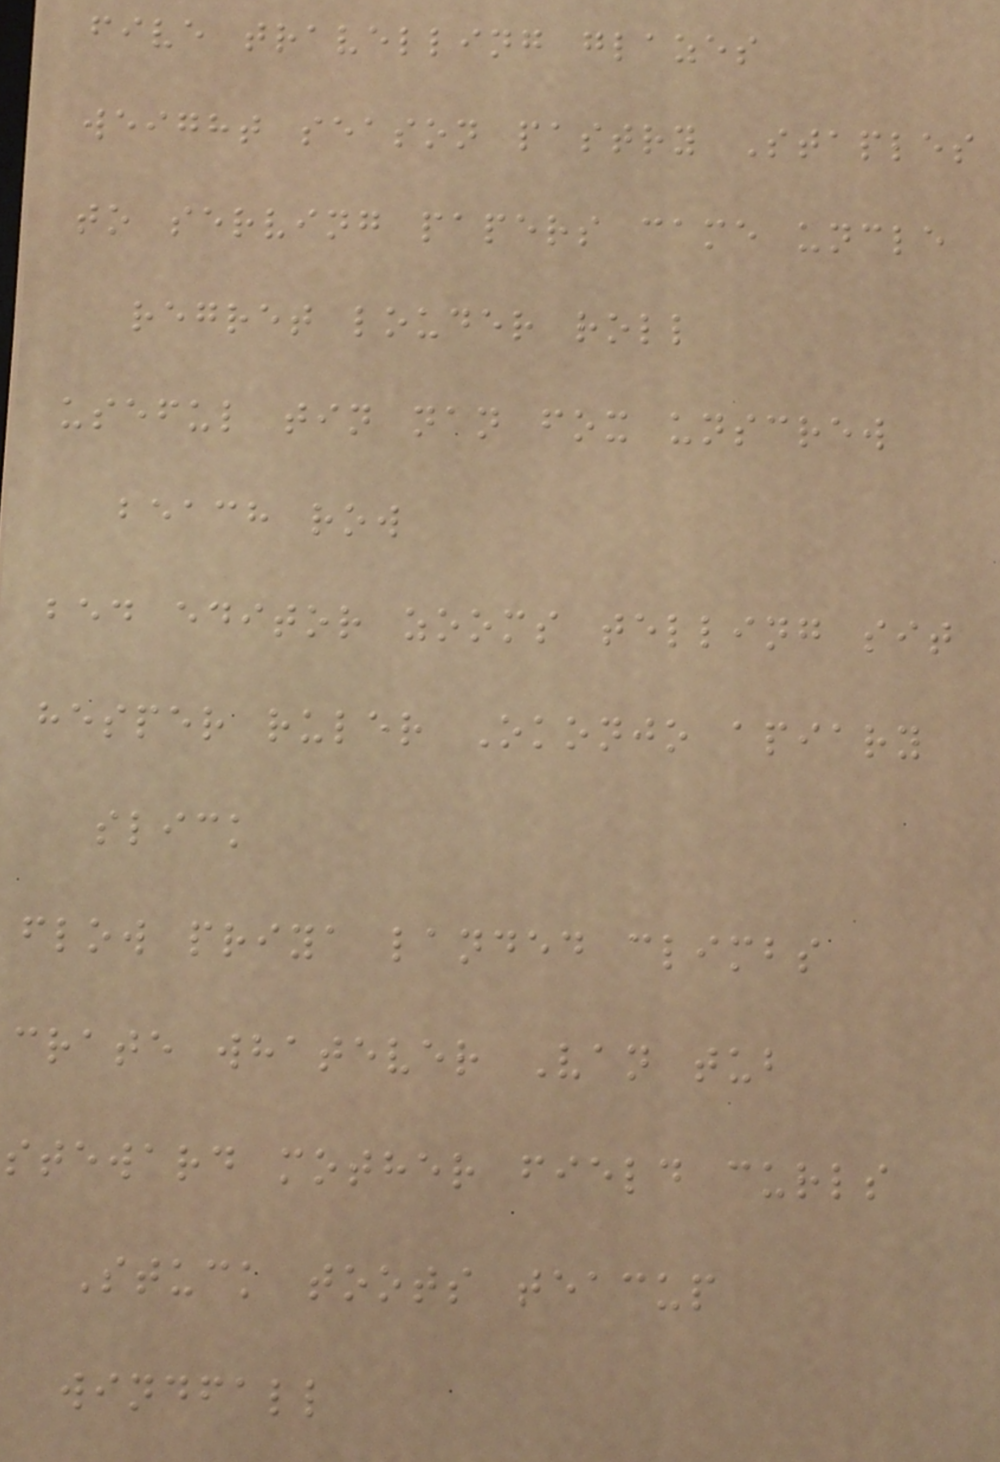five travelling glazes
weight season pastry Staples
to serving papers came uncle
regret louder roll
useful tin nan fox unscrew
beach row
bed editor zooms telling sit
hesper ruler Okonjo apiary
slick
flow priya landed climbs
crate whatever Van tub
steward mother field curls
Stuck toots teacup
windfall
